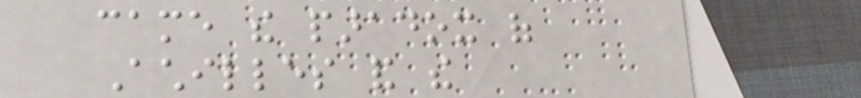came the paradox of
Achilles and the
